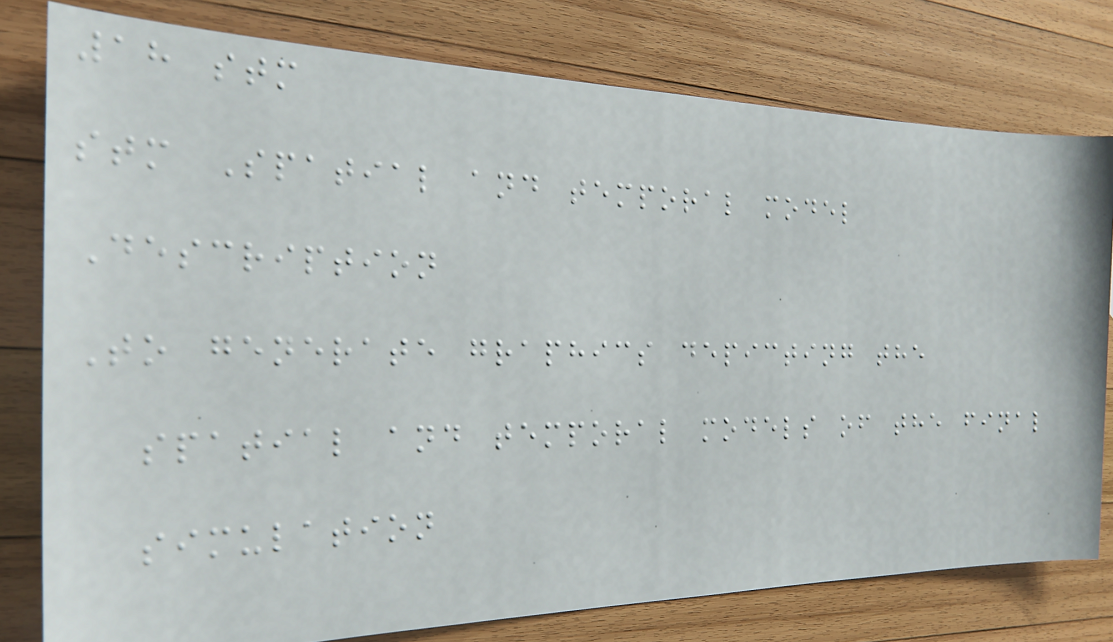18 stm
stm Spatial and temporal model
Description
To generate graphics depicting the
spatial and temporal models of the final
simulation
